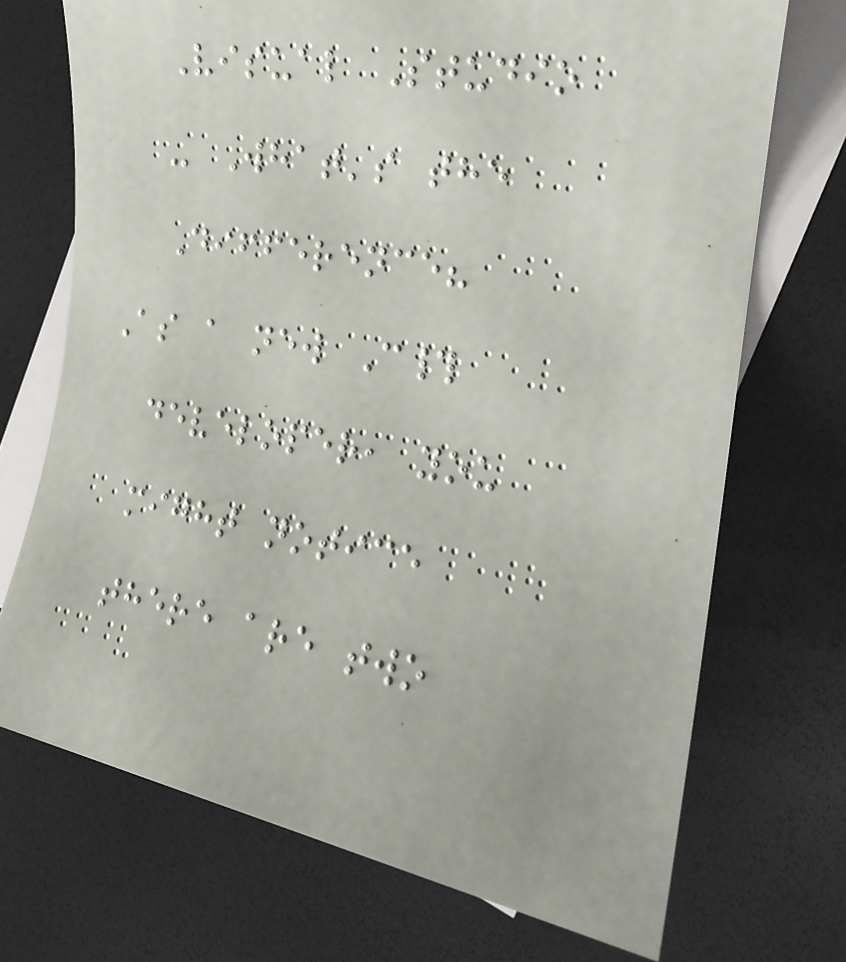Visual Studio
- What's the
Difference?
As a new C#
developer, you
might notice
there are two
